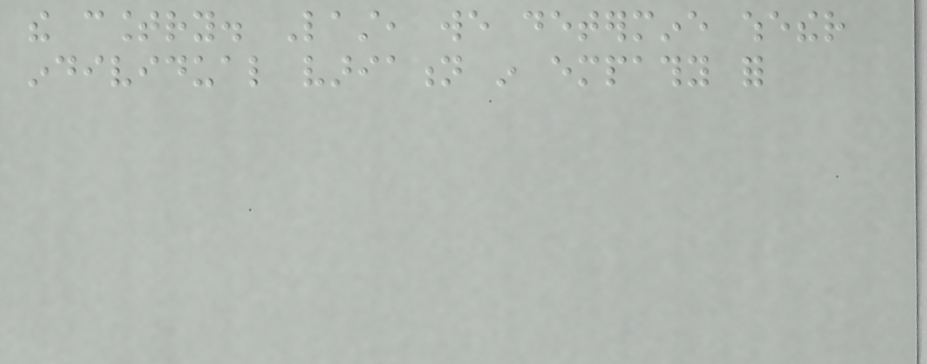the country. Last, we determine whether
individual variation in empathy for
